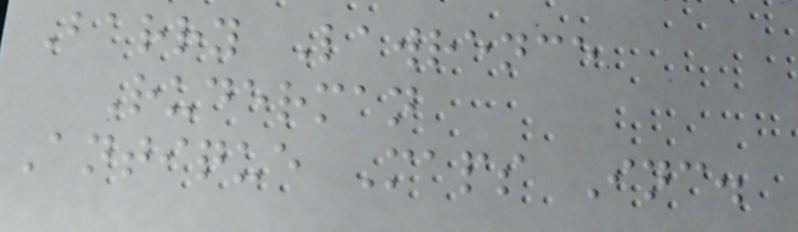Barry Lawrence
Ruderman
Antique Maps Inc.
